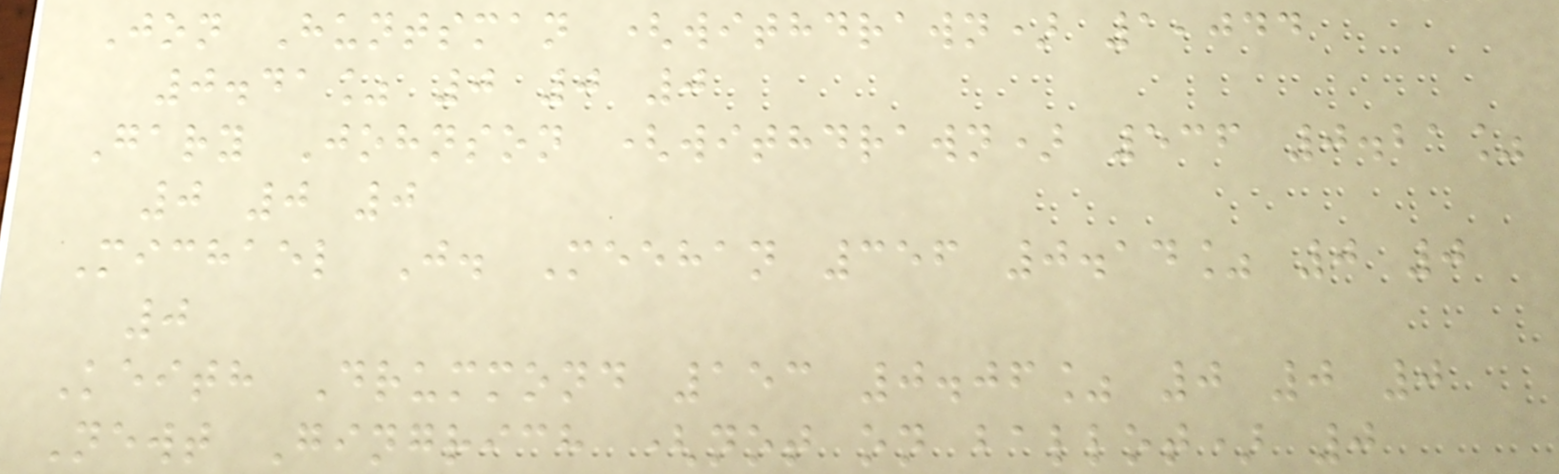Jon Huntsman (withdrawn) 1,044
0.41% 0 0 0
Gary Johnson (withdrawn) 536 0.21%
0 0 0
Michael J. Meehan 356 0.14% 0 0
0
Keith Drummond 153 0.06% 0 0 0
Newt Gingrich (not on ballot) 0
